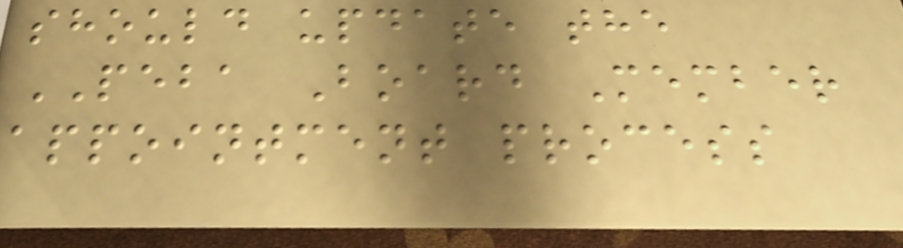should update the
PEBA Board Member
appointment process
